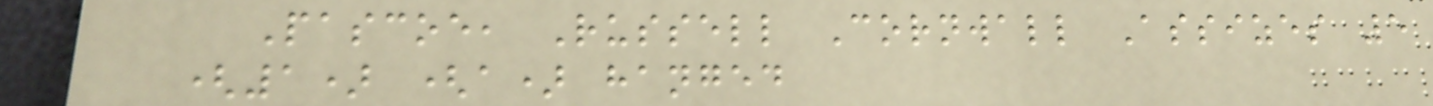Pascoe, Russell Cornwall Assizes 5
(1) (a) hanged
